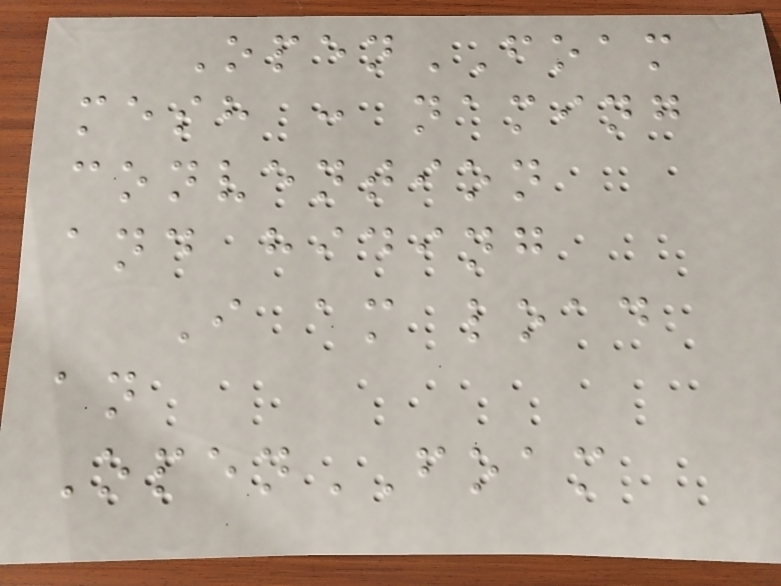OpenFOAM
mesh : naming
convention
and hiding
I am load
an
OpenFOAM
